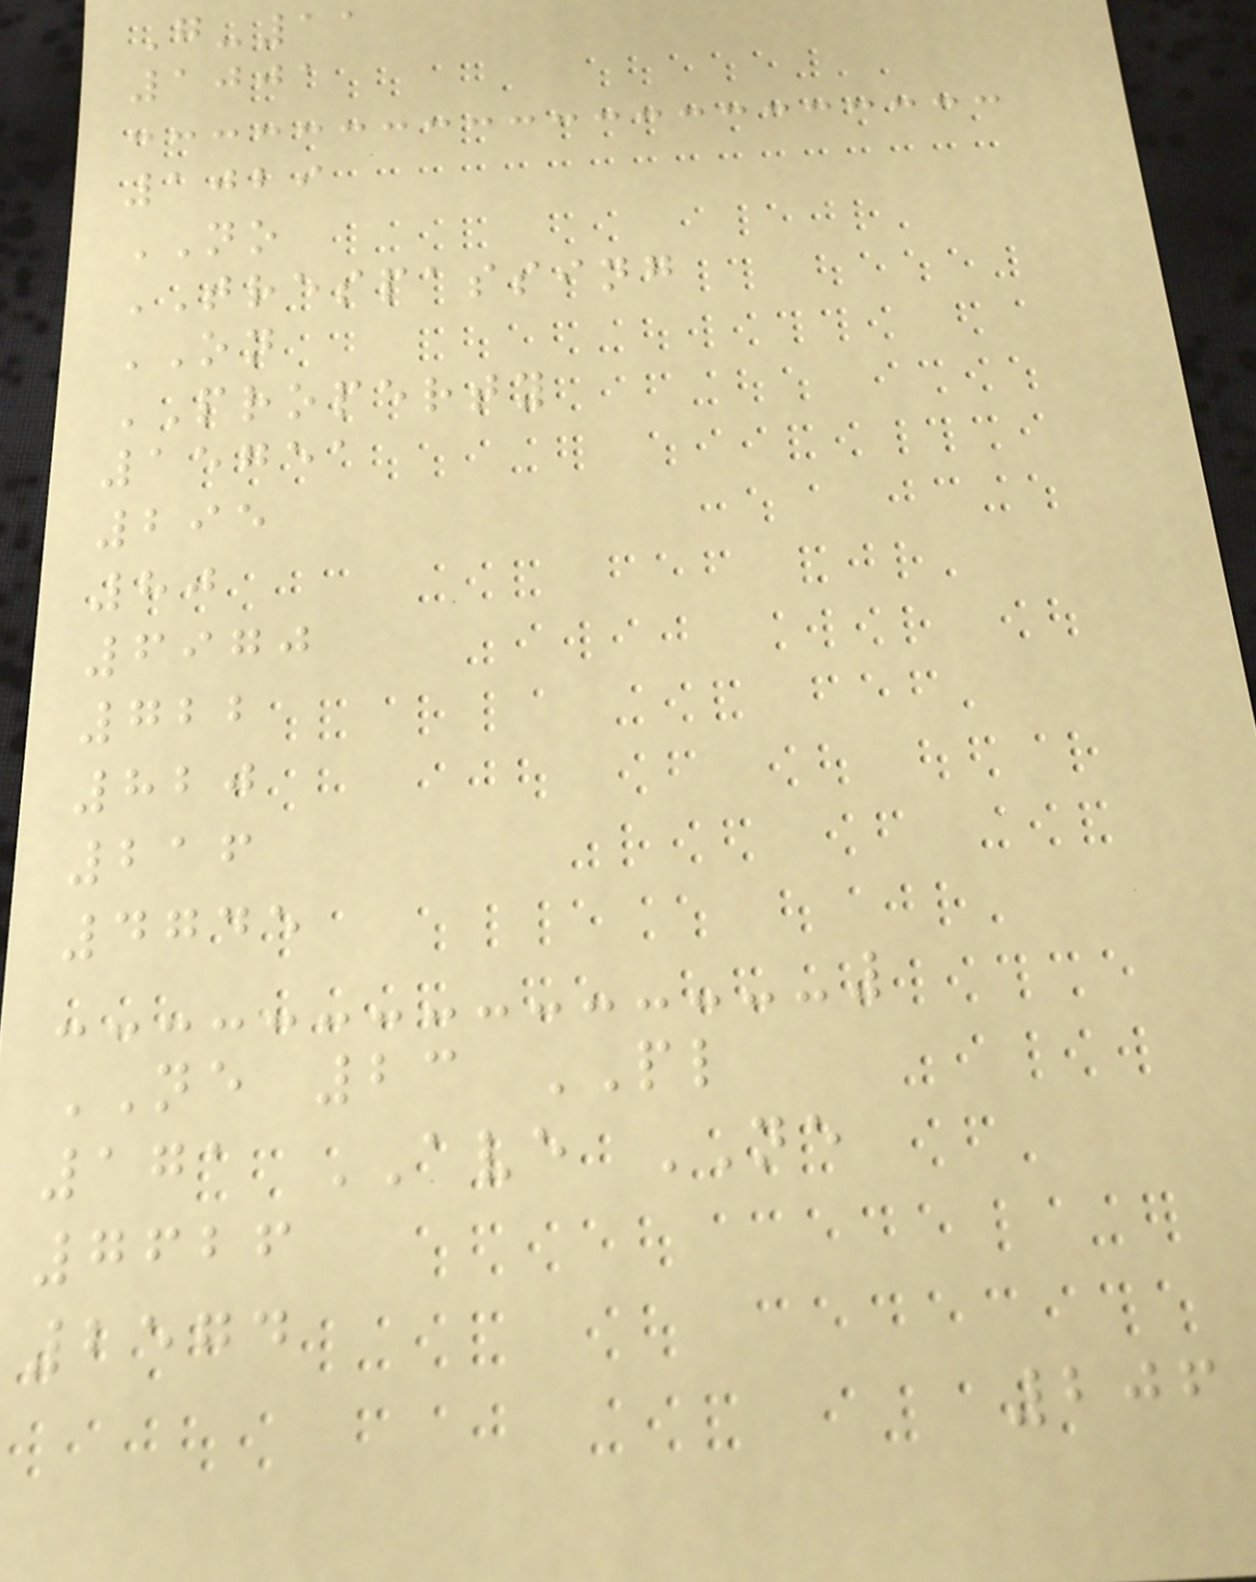G-11
1001
1029
NO
TRESPASSING
ON
PROPERTY
15751
295
80
6970
722
820
216
4745
NE 23 PL
171 AVE NE
7626
2574
206
